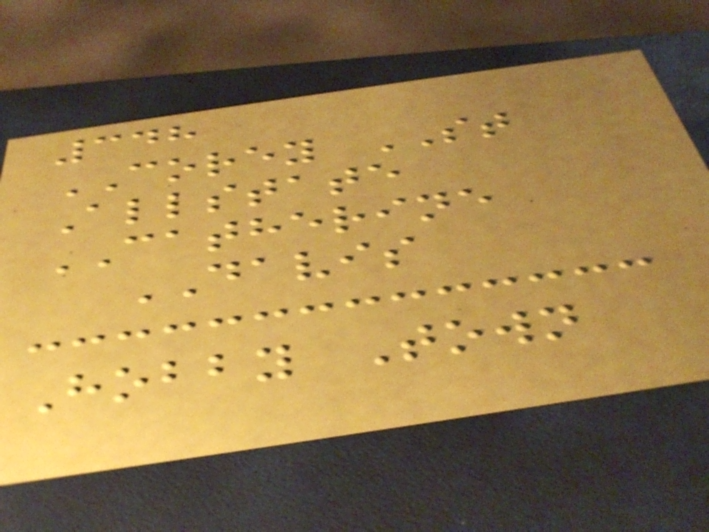348
COREY ST
Allstate
CATHERINE
DAVIS
Hobby Town
